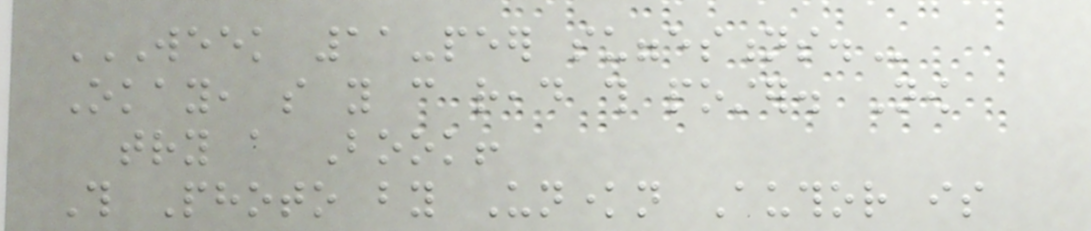WEEK 11-PEER SUGGESTIONS.
Okay, so you can read this poster. Now
try a Book!
This Photo by Unknown Author is
